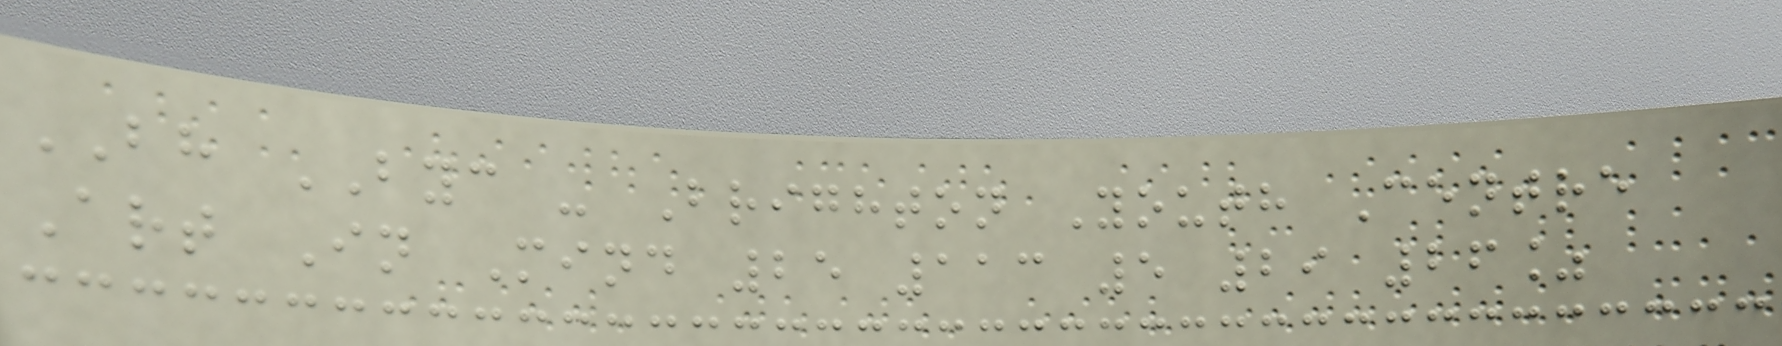BH BYC - Brighton Youth Centre
Art In Mind 25 113 5 29 26%
